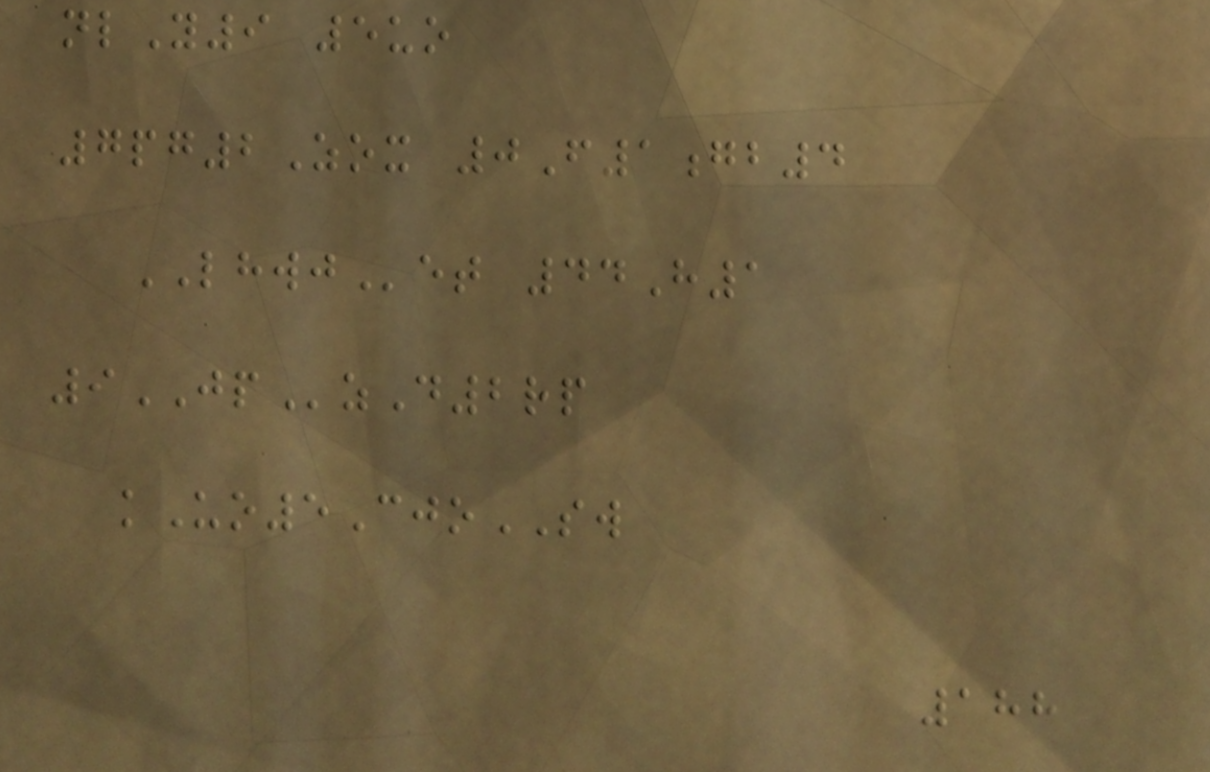nlY9 5uo
7pg2Zox 0F1gb4
LHWJet 44H1
9JPzD2rp
kUo5CjoSW
188
